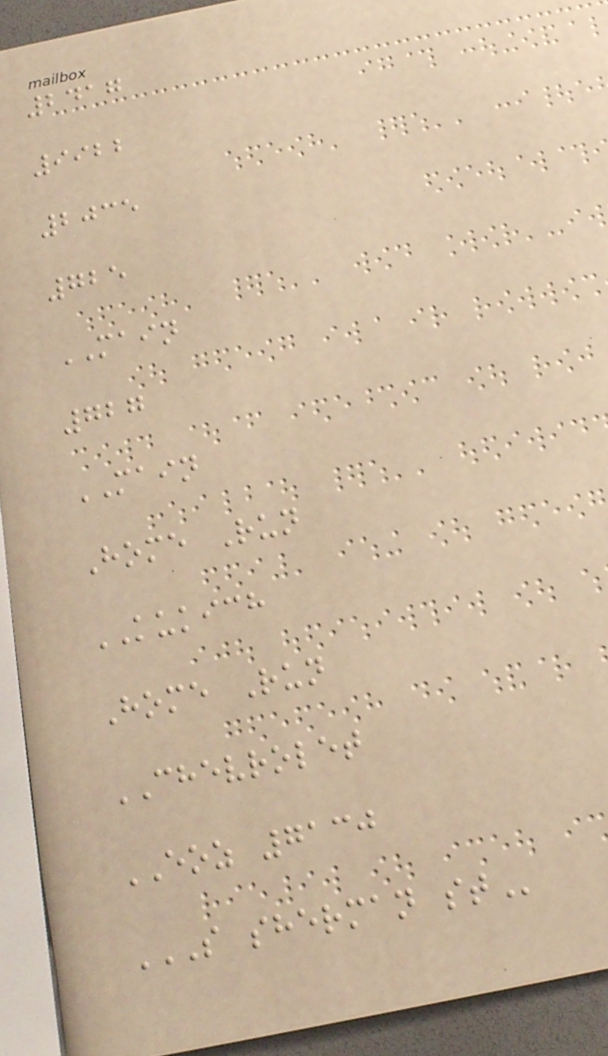2417
9922
2035
725
MAIN
727
MAIN
Home Run
KUKICH
Home Run
CHEVROLET
EOZ 7130
S SHERMAN ST
